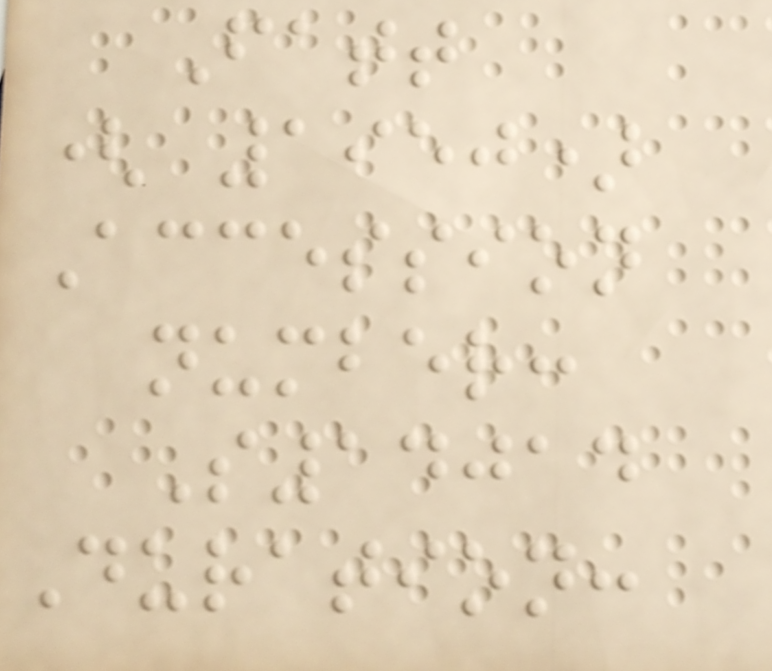Fatt
( 1950)
Accession
number:
S14014
Duration:
